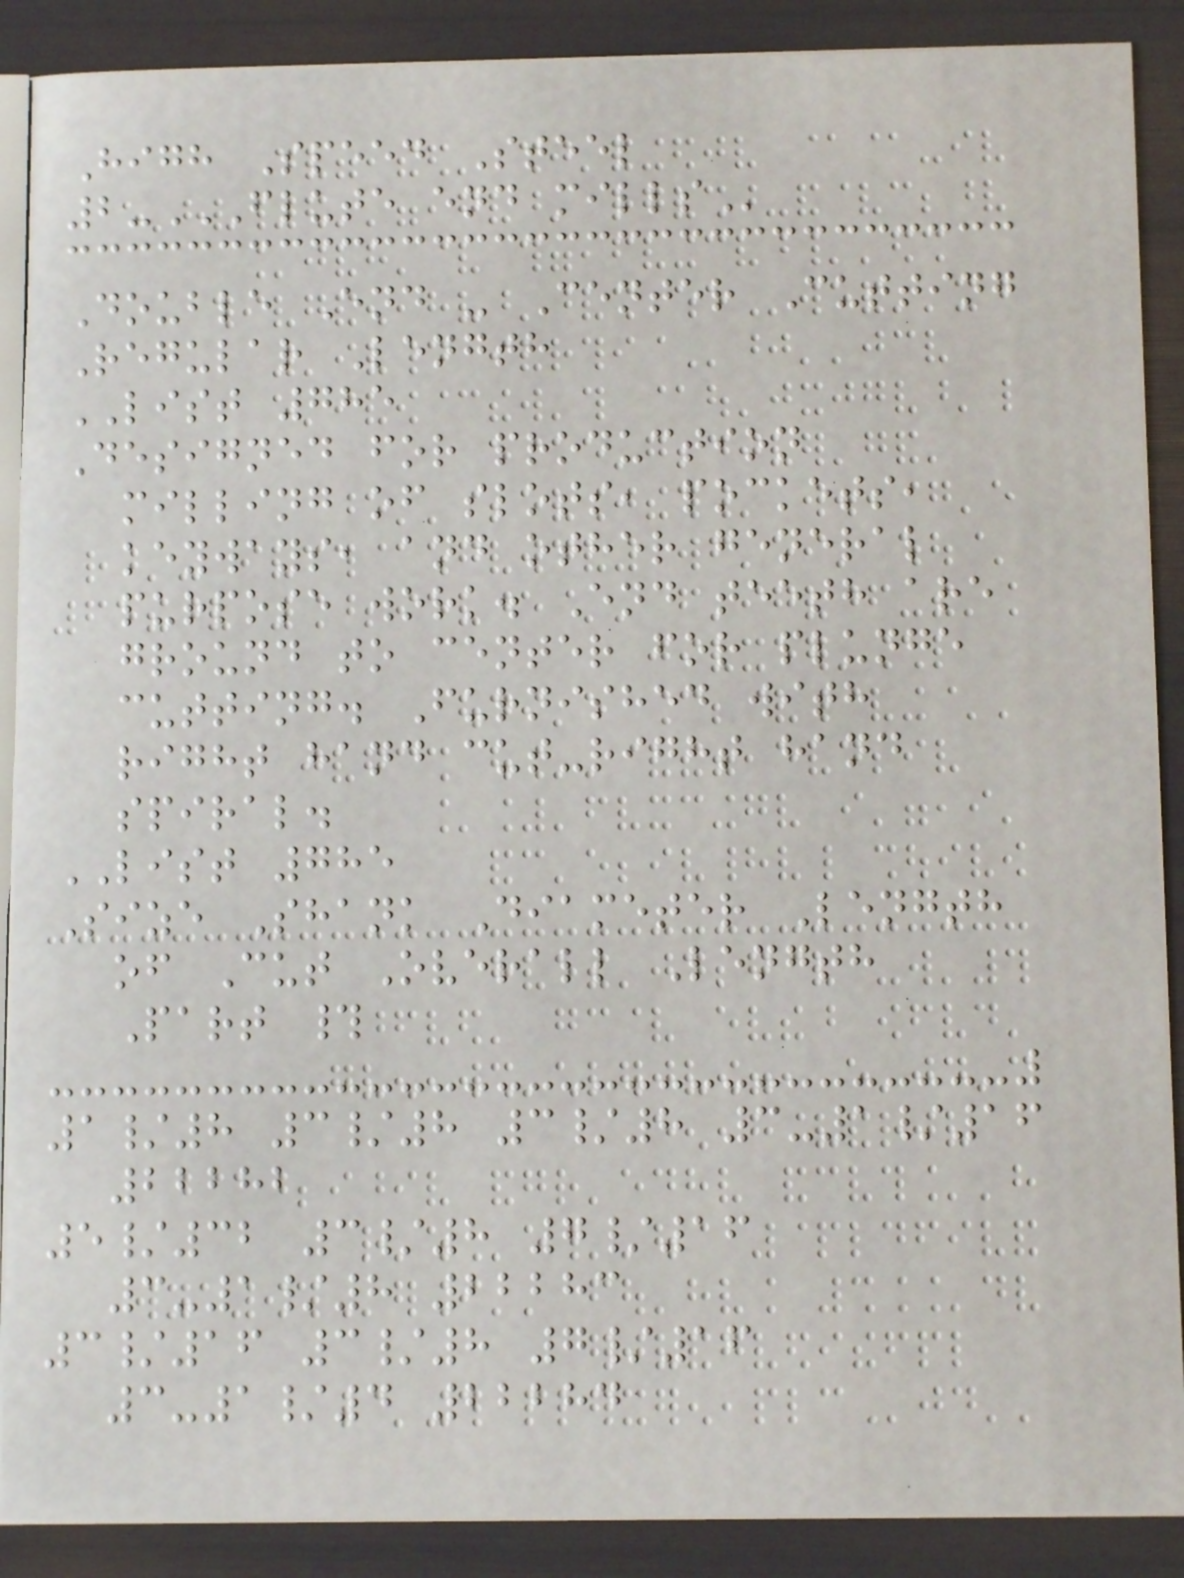High Speed Steel
2-FLUTE END MILLS
Double End - Center Cutting
Regular Length
LIST 785
Designed for production
milling of slots, pockets,
keyways, and other general
purpose work. End teeth are
ground to center for plunge
cutting. Furnished with
right hand cut-right hand
spiral.
LIST 785
Size Shank Diameter Length
of Cut Overall Length
Part #
1/8 3/8 3/8 3-1/16
22282
5/32 3/8 7/16
3-1/8 22283
3/16 3/8 7/16
3-1/4 22284
